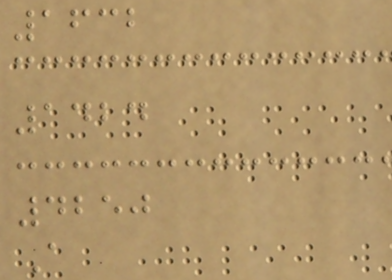1632
1424
4250
A
